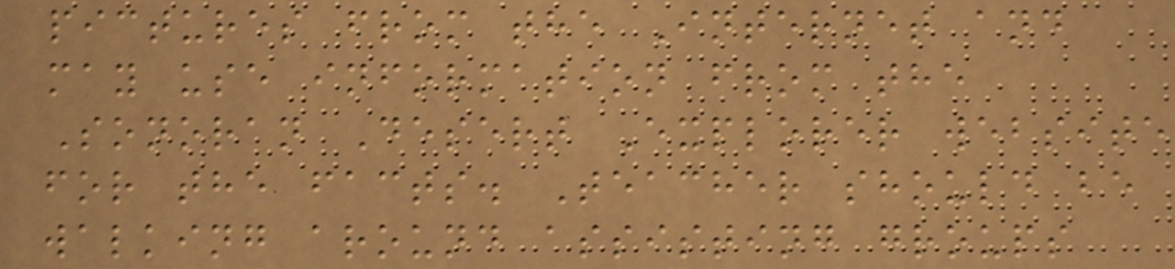pictures from the Internet and
may use information from the
Sonoran Desert Explorer website
for the facts. Teacher should be
walking around assisting groups
